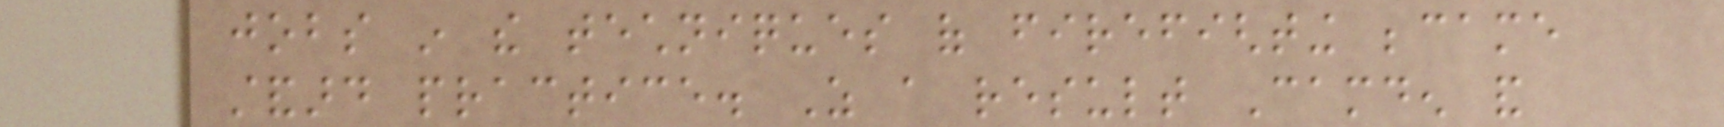jobs in the techniques of firefighting became
standard practice. As a result Camden and
